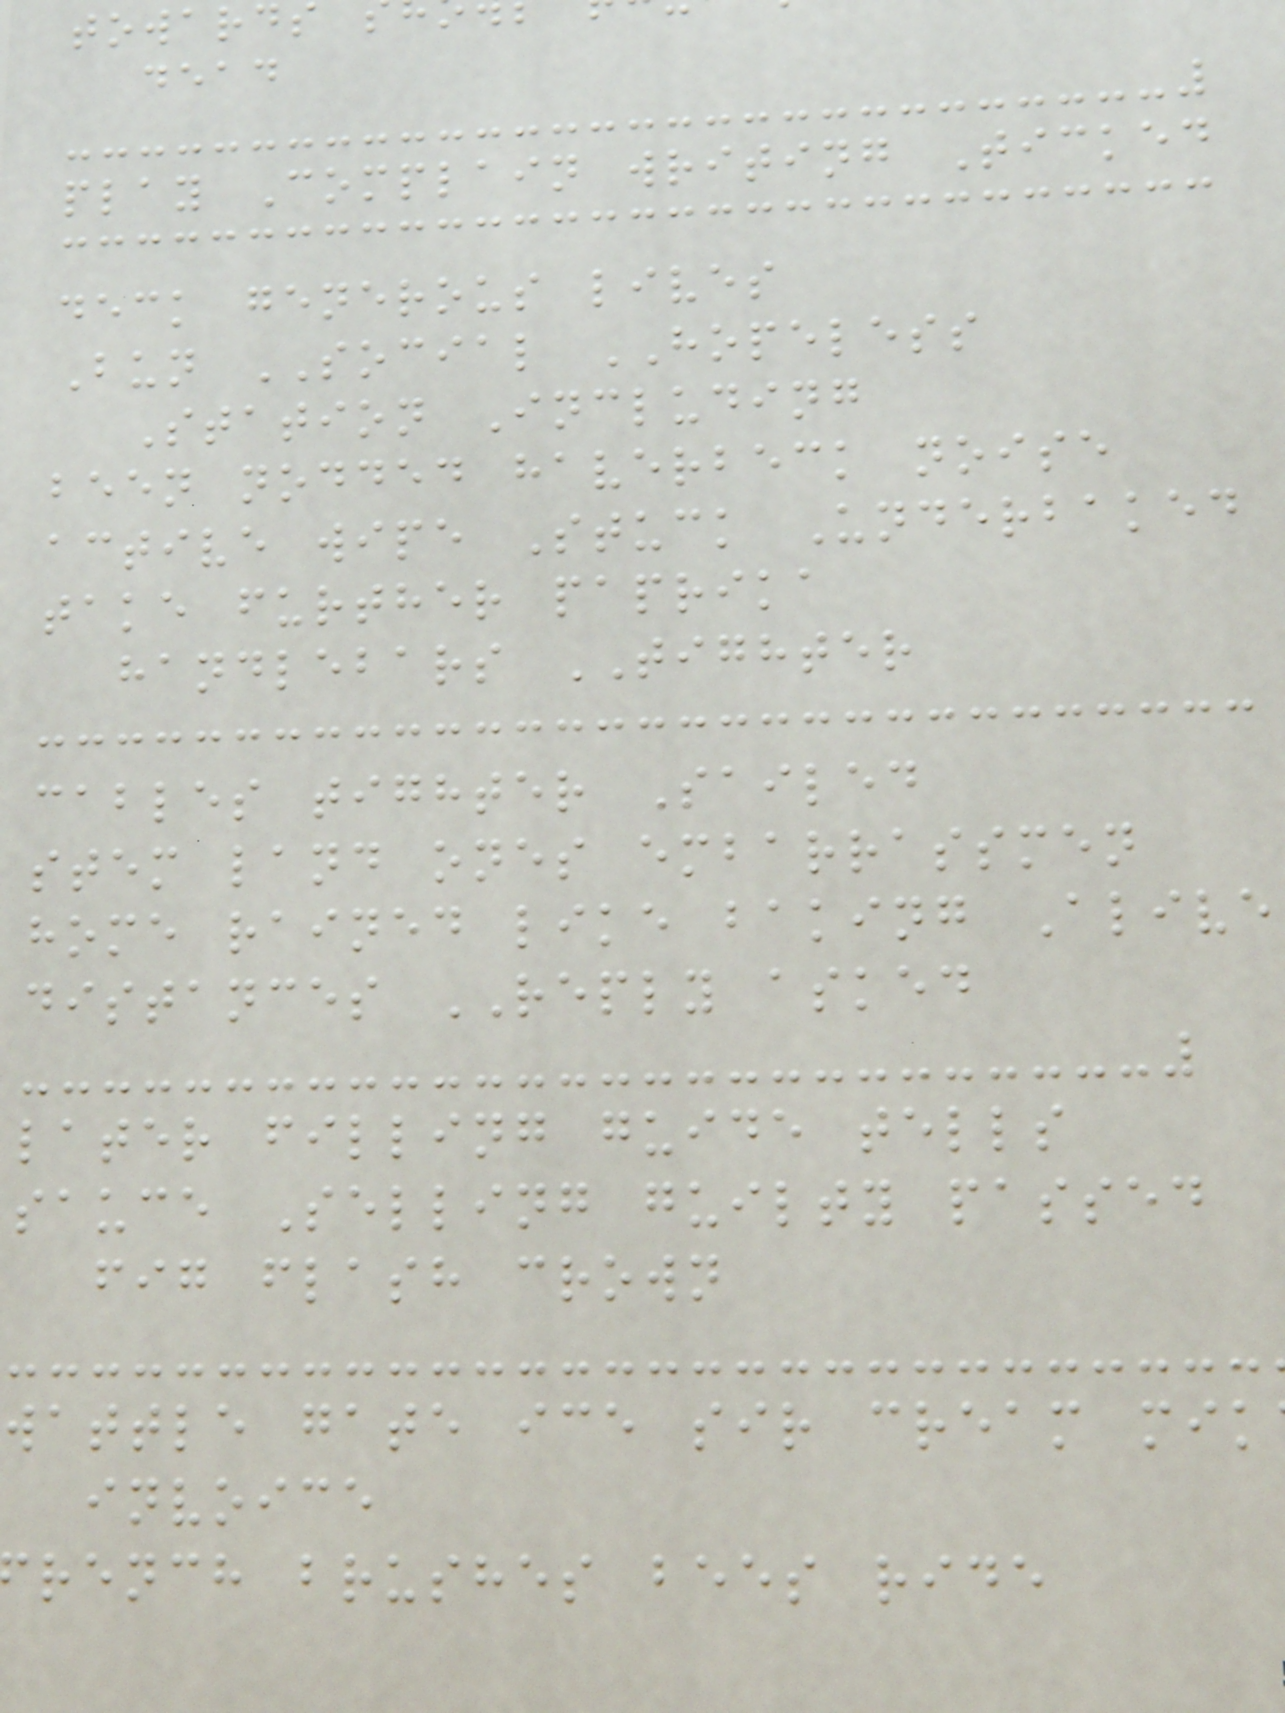dead
play Complain writing Ticked
deck generous lives
Bun SOCIAL HOPELESS
Station Including
been nodded haverbeck noise
active wipe Stuck Underbaked
take further paprika
handlebars TIGHTER
cables tighter Sailed
stem land ones embarrassmen
home rained like baking Alive
distances REPLY asked
later filling guide tells
sauce Selling guilty passed
fig flash crown
wattle gate ice sir cream mik
invoice
rench brushes bees ride
